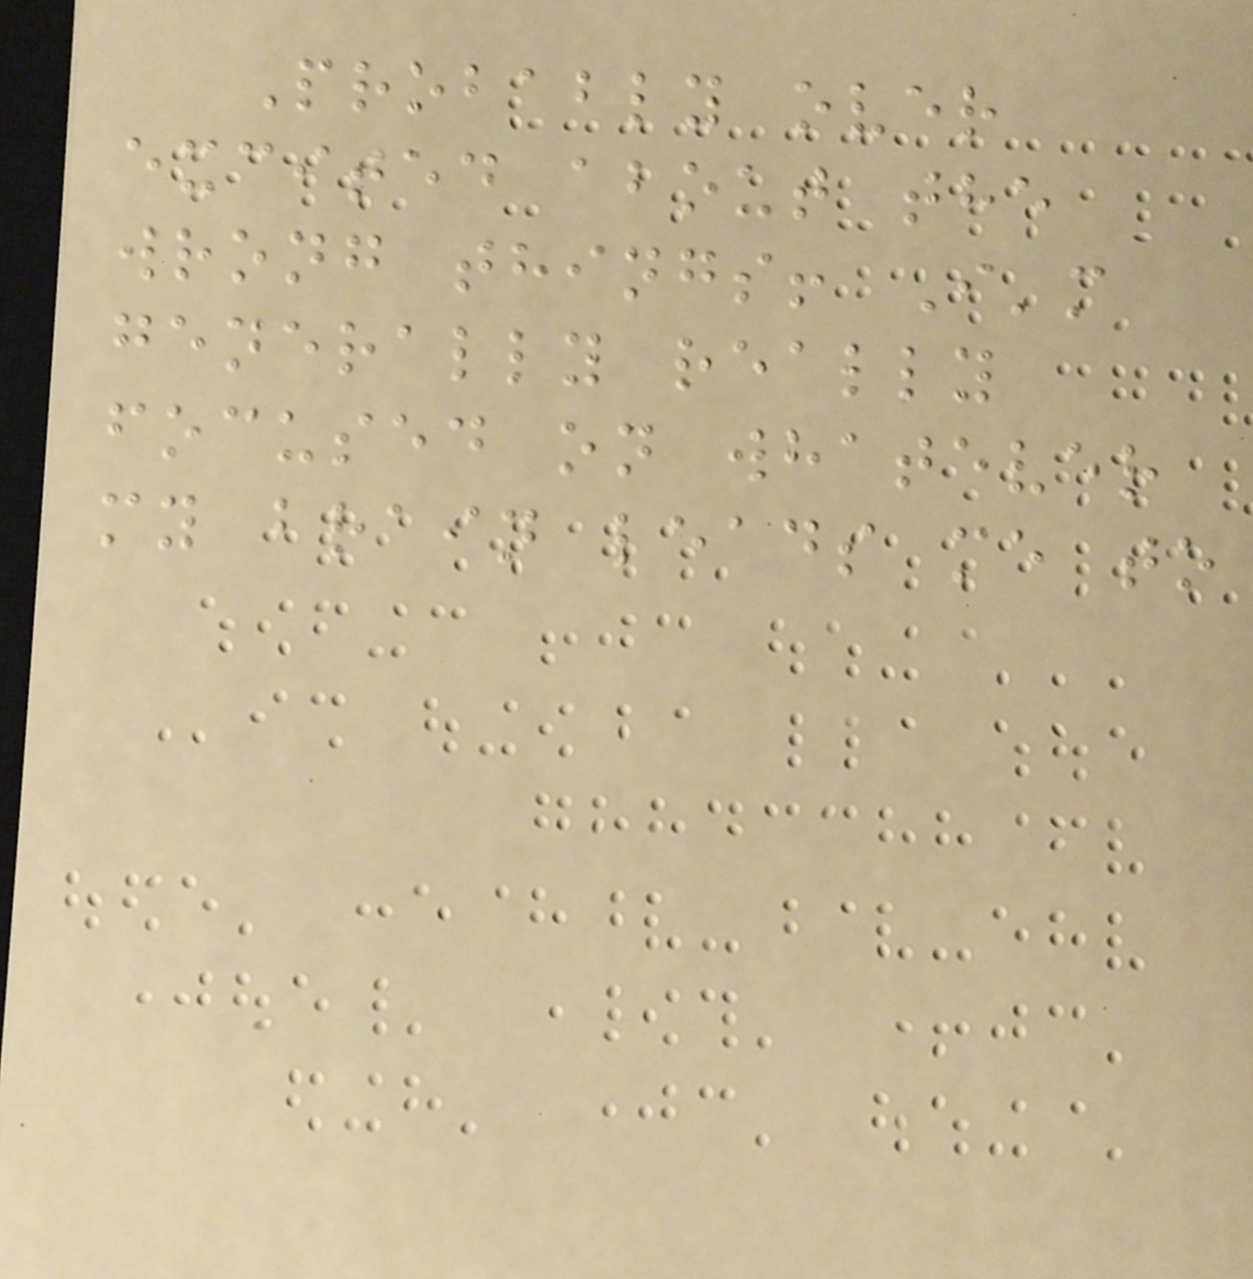Probably over
excited about the
wrong things! I'm
generally really
focused on whatever
my brain leads me to
